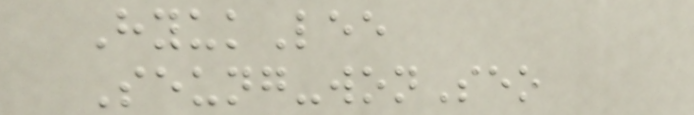HyukLee
Seung-wonSeo
